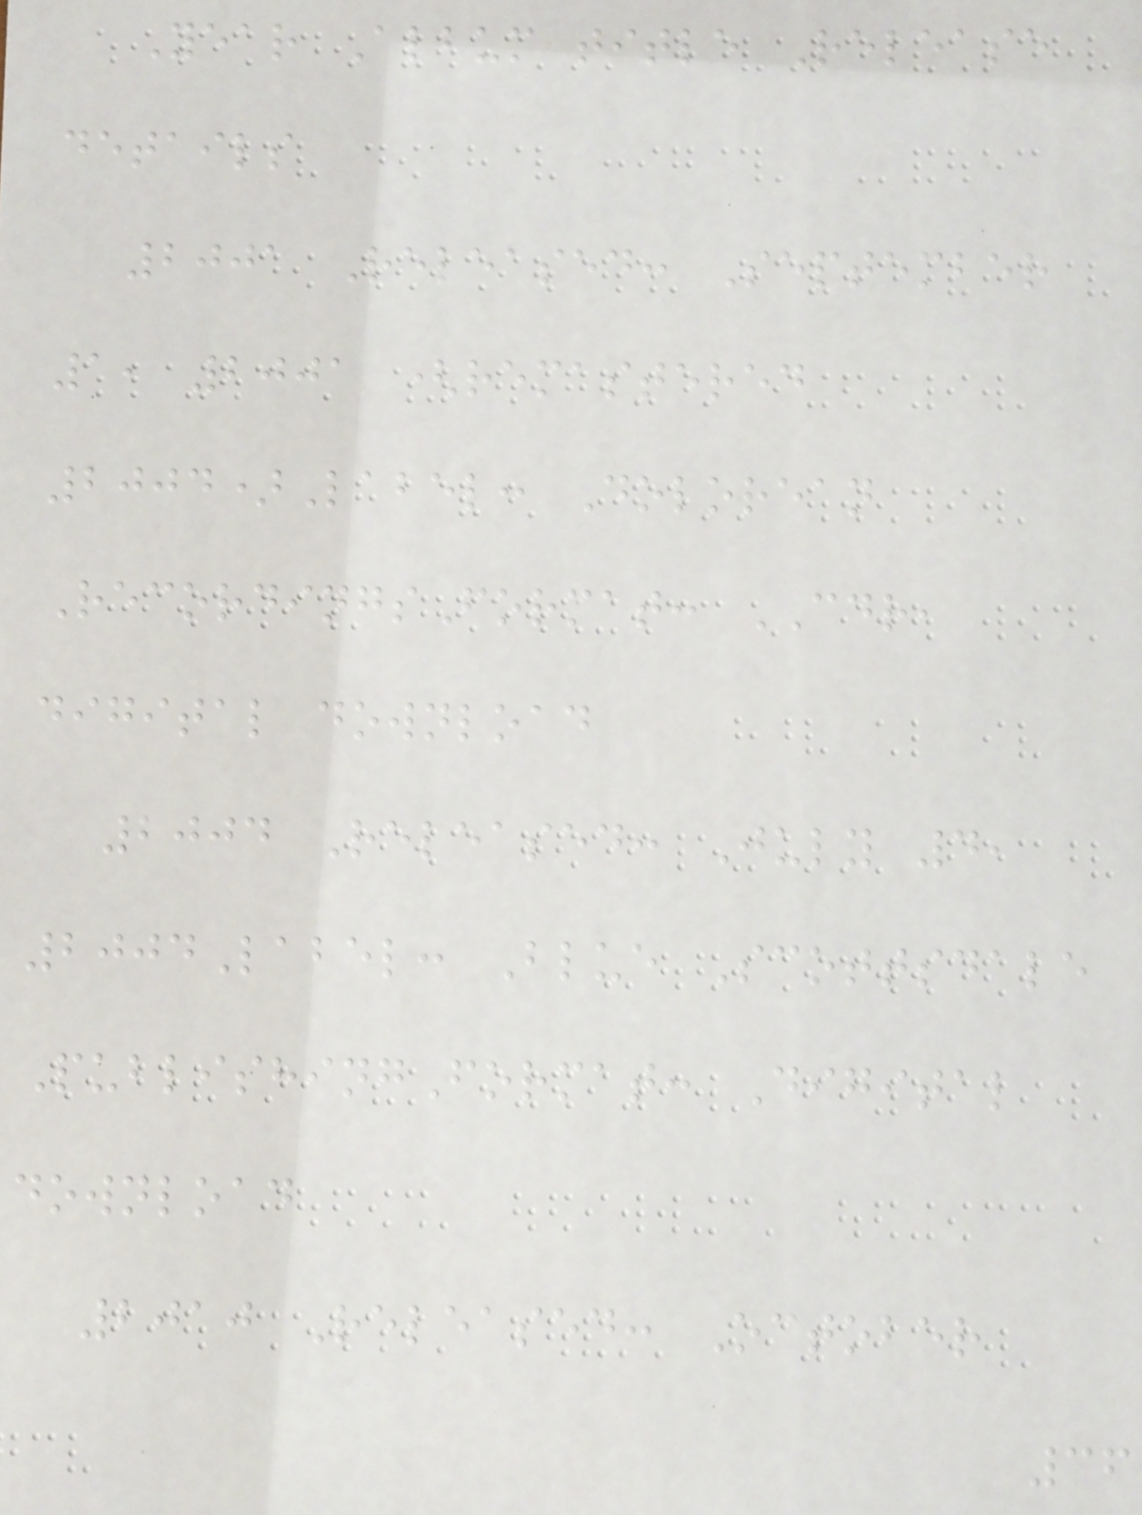Year Album title Release
details
2001 Released: September
1, 2001 (remastered
2004)Label: Dolorean
RecordingsFormat: CDR,
digital download
2004 Released: July 4,
2004Label: Blue Scottsdale
PublishingFormat: Digital
download
2010 Released: October
36
